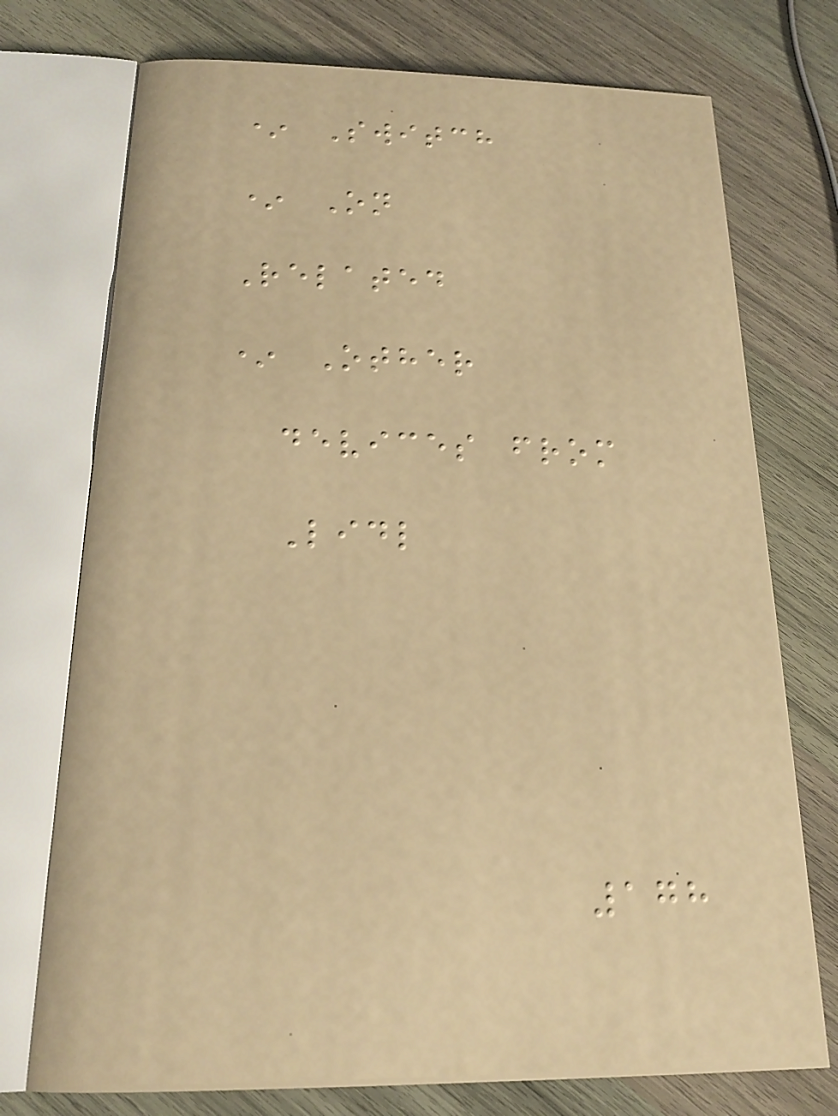* Switch
* On
Related
* Other
devices from
Lidl
178
